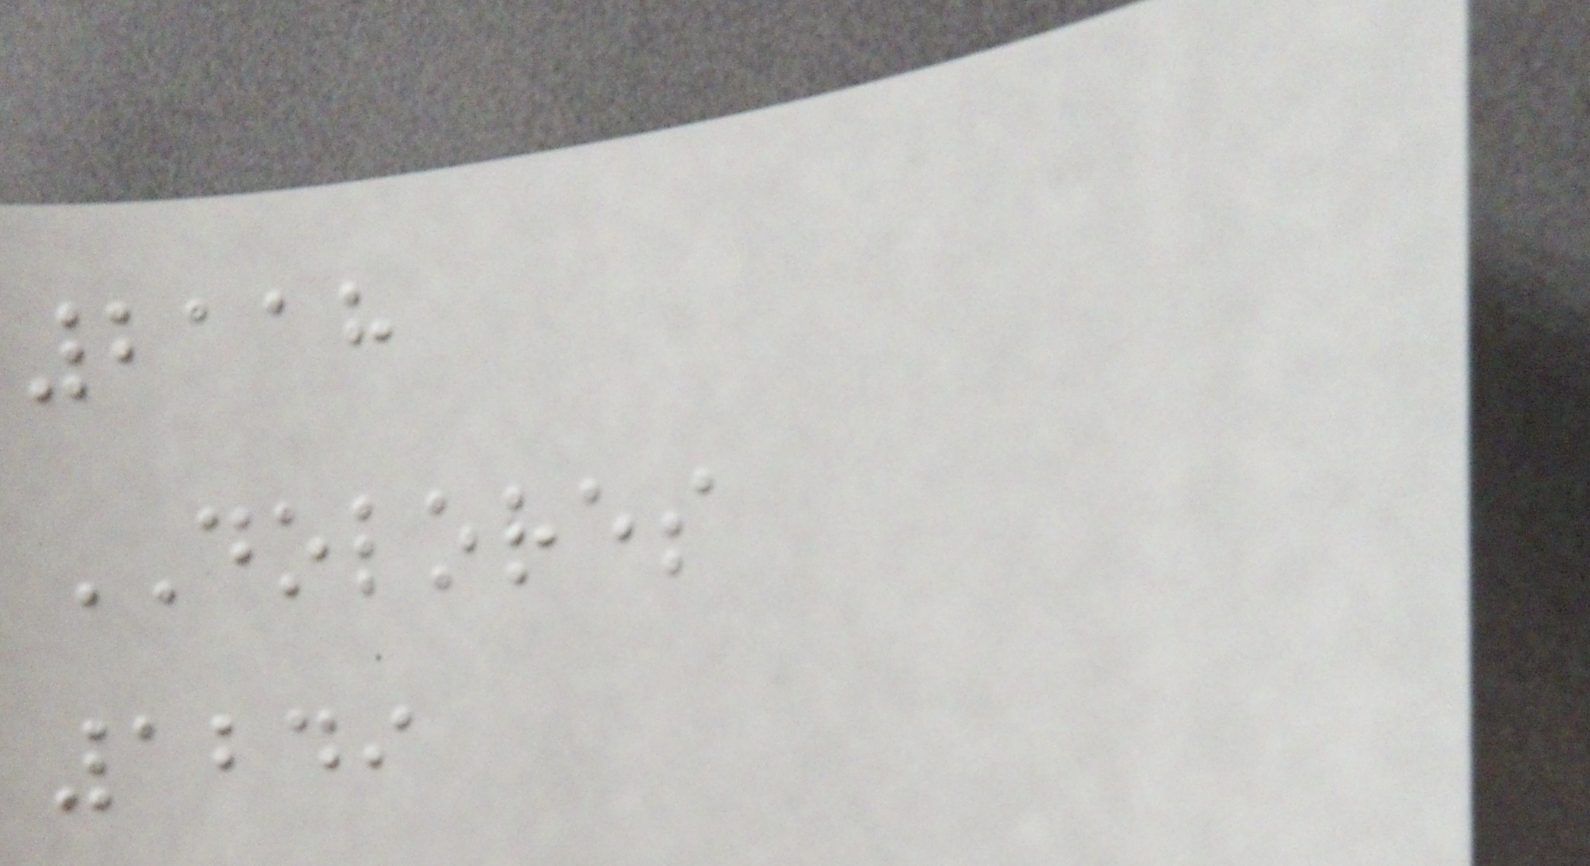2118
DOLORES
1249
